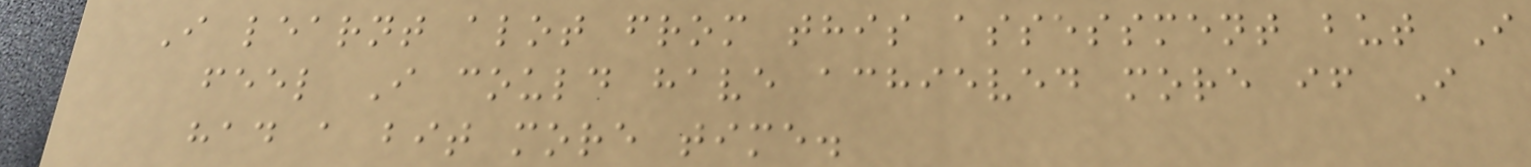I learnt alot from this assessment but I
feel I could have achieved more if I
had a bit more time.
